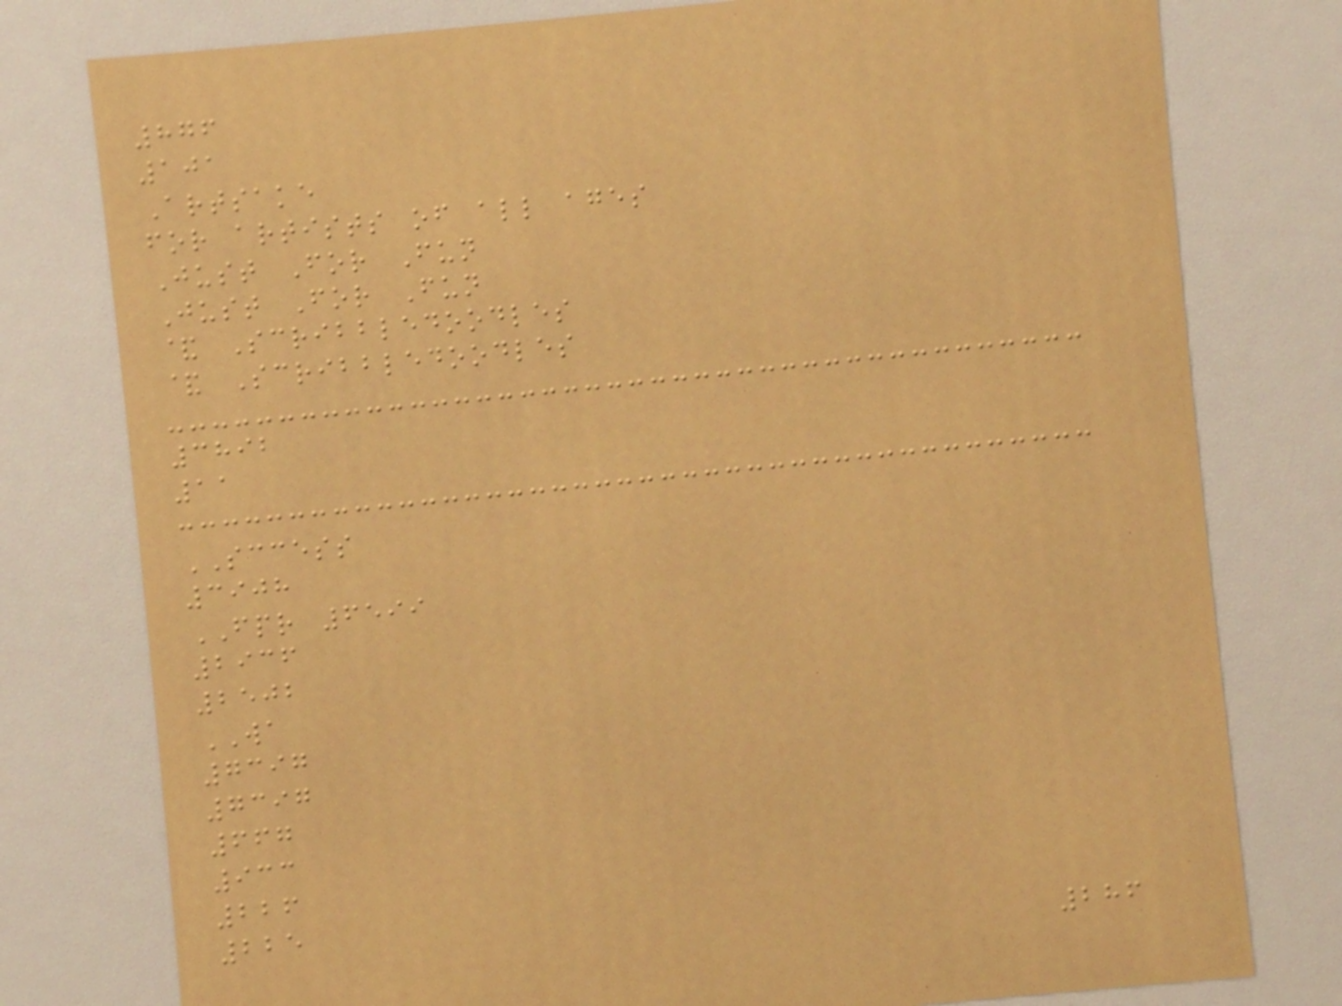876
101
Artsake
for artists of all ages
Just For Fun
Just For Fun
& Scribbledoodles
& Scribbledoodles
3892
11
SCCESS
3908
FPR 6599
2936
2502
WA
7397
7397
667
933
226
225
286
